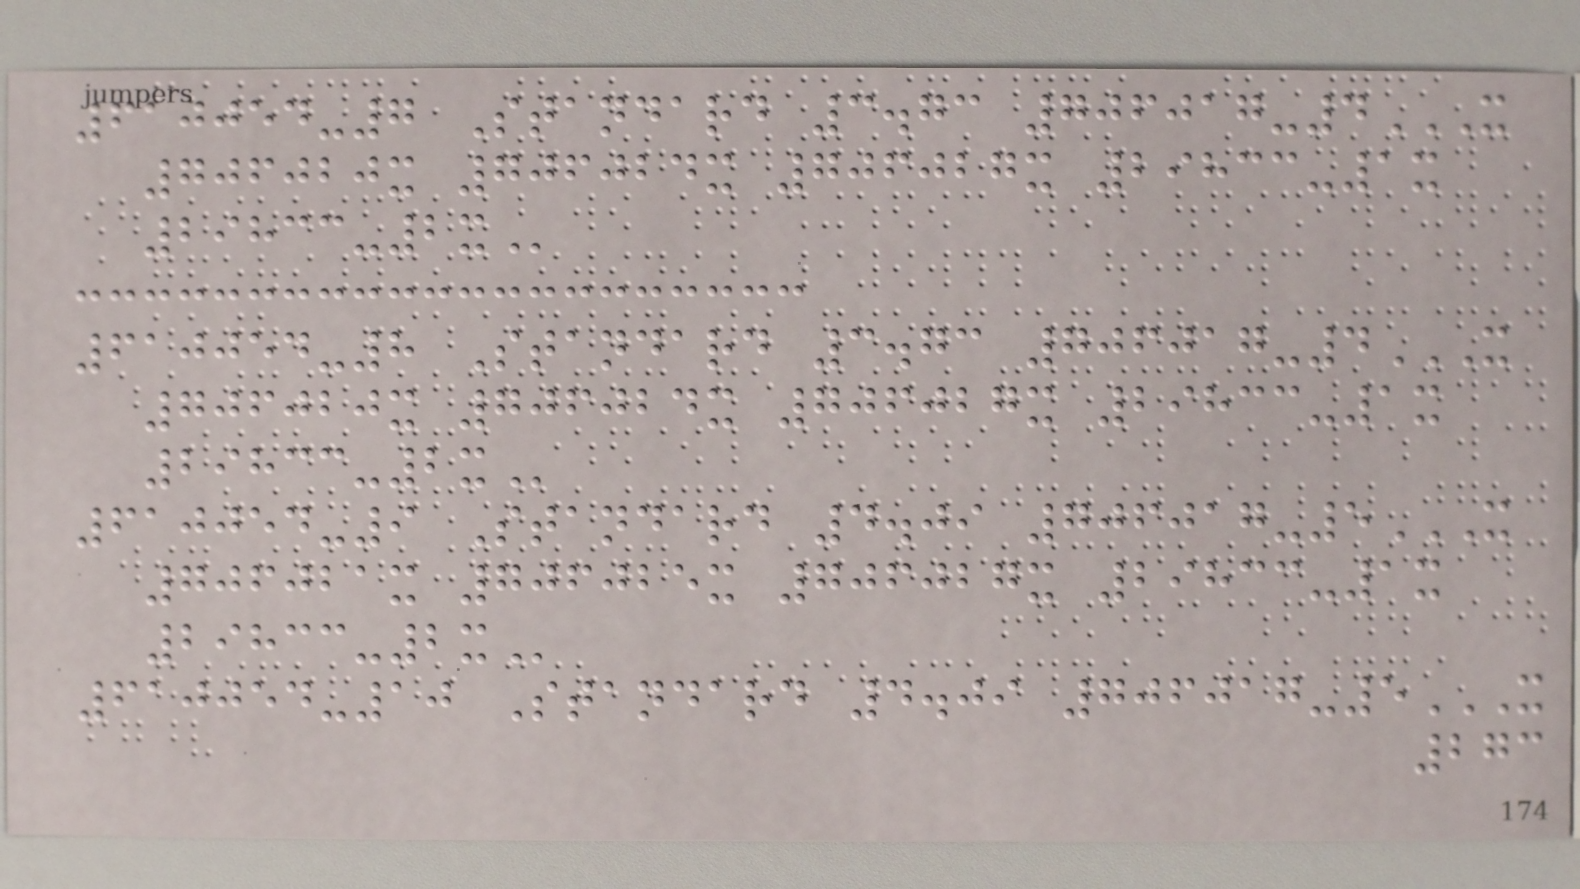610054-7 Standard 3.73 706017-4X
706020X 706024X 706027X 29833-1X
29833-2X
610054-8 Standard 3.73 706017-4X
706020X 706024X 706027X 29833-1X
29833-2X
610054-9 Standard 4.09 706017-5X
706021X 706025X 706027X 29833-1X
29833-2X
610054-10 Standard 4.09 706017-5X
273
